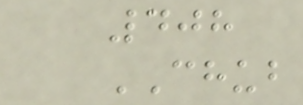408
CHUB
